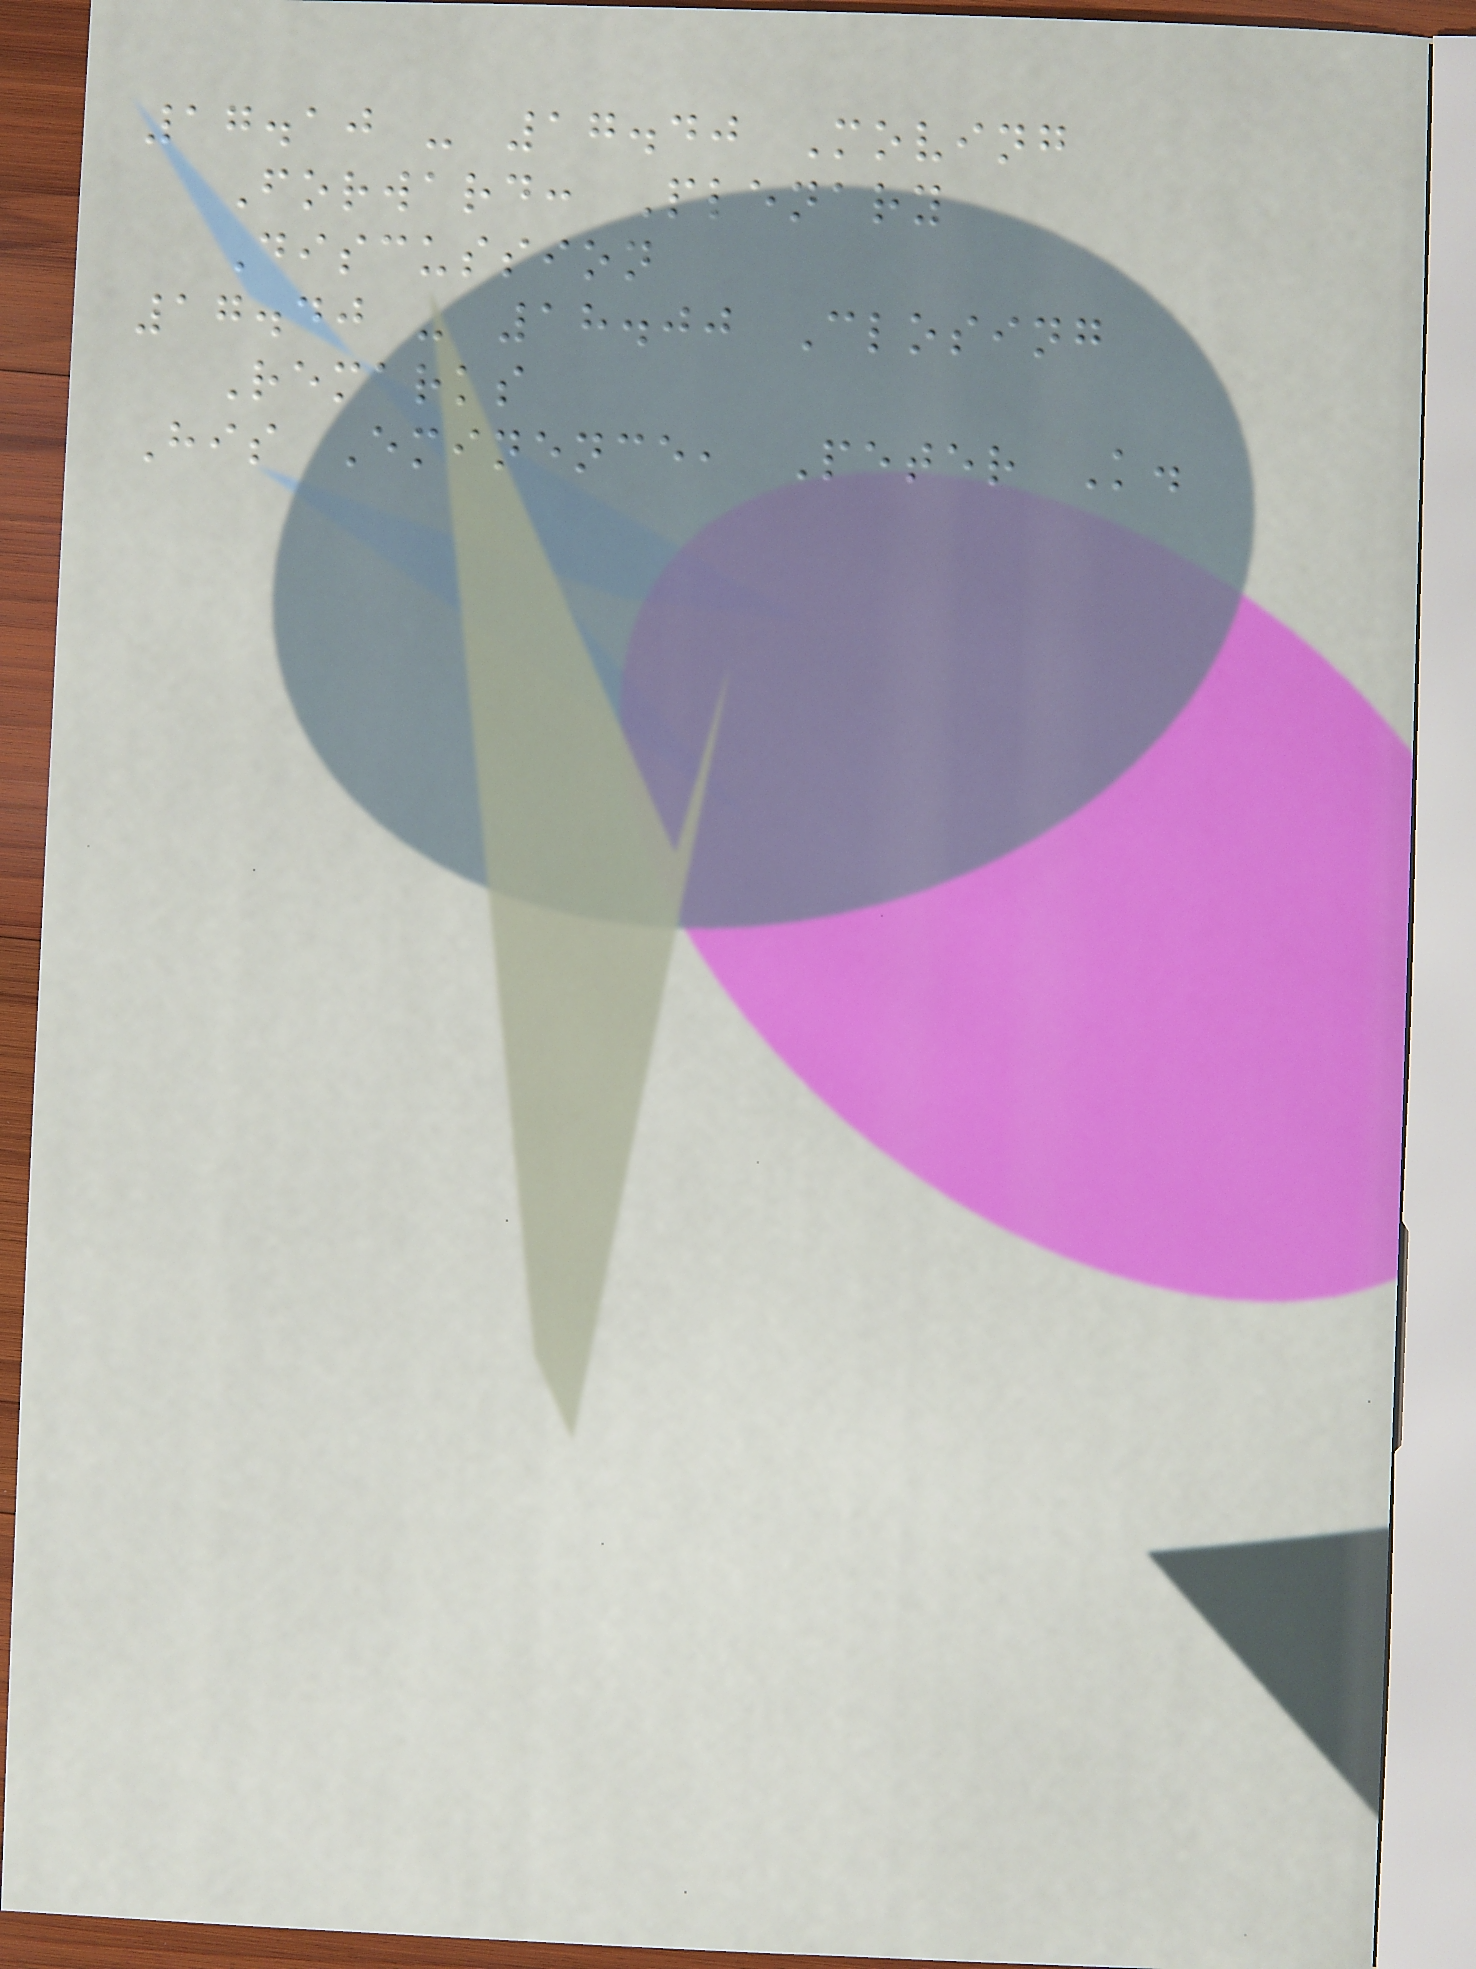17.10 - 17.40 Moving
Forward: Plenary
Discussion
17.40 - 18.00 Closing
Remarks
His Eminence, Peter K.
